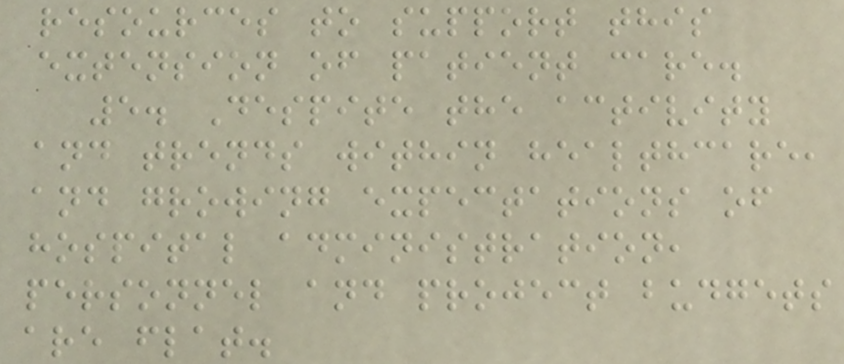resources to support this
extension of patient care.
5. Despite the activity
and trends within healthcare,
and growing expectations of
hospital administration,
personnel and project budgets
are flat.
